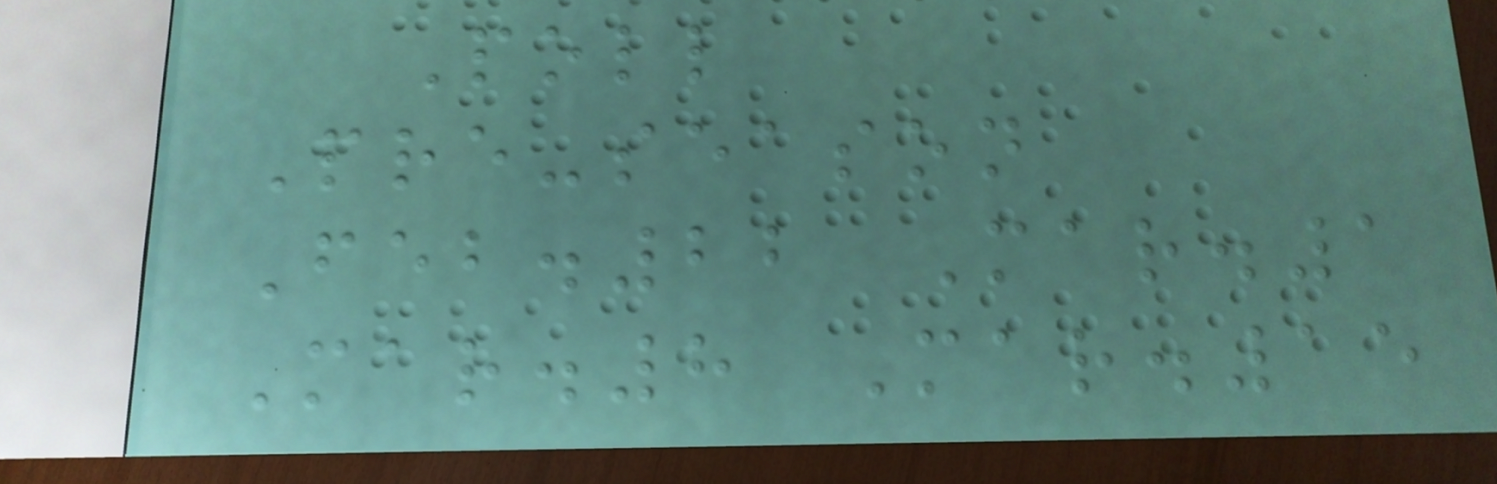Poll
Pre-season
Feb.22 Mar.1
Mar.8 Mar.15
